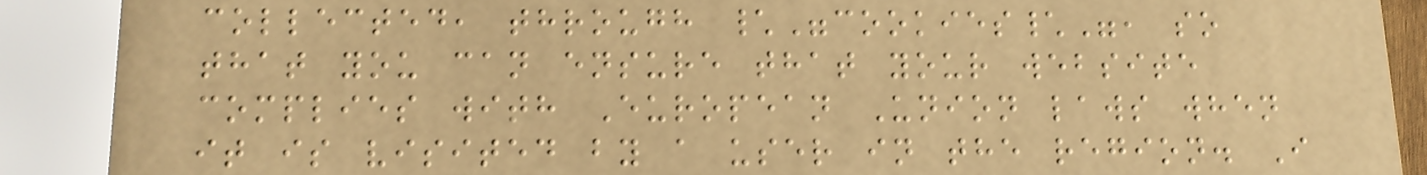collected, through \"cookies\", so
that you can ensure that your website
complies with European Union laws when
it is visited by a user in the region. I
